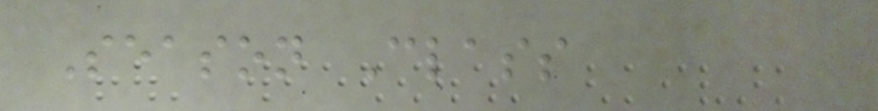Season Class
